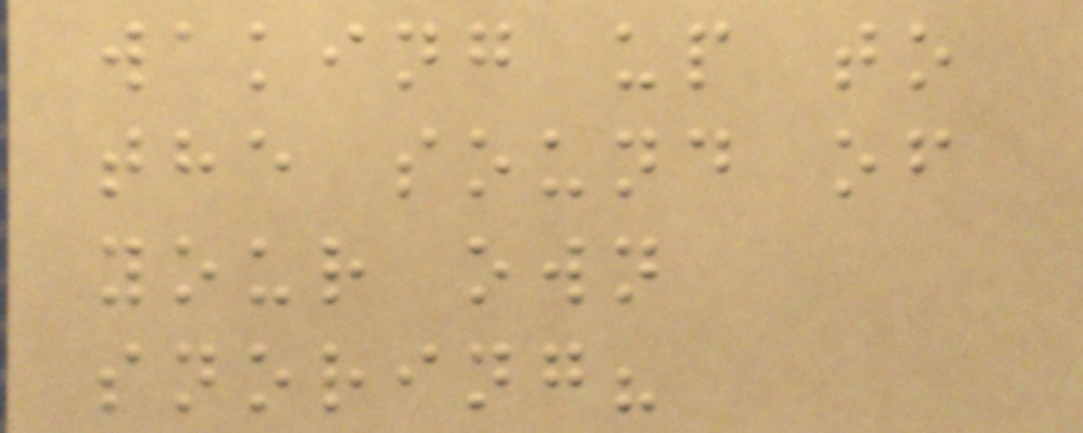waking up to
the sound of
your own
snoring?
